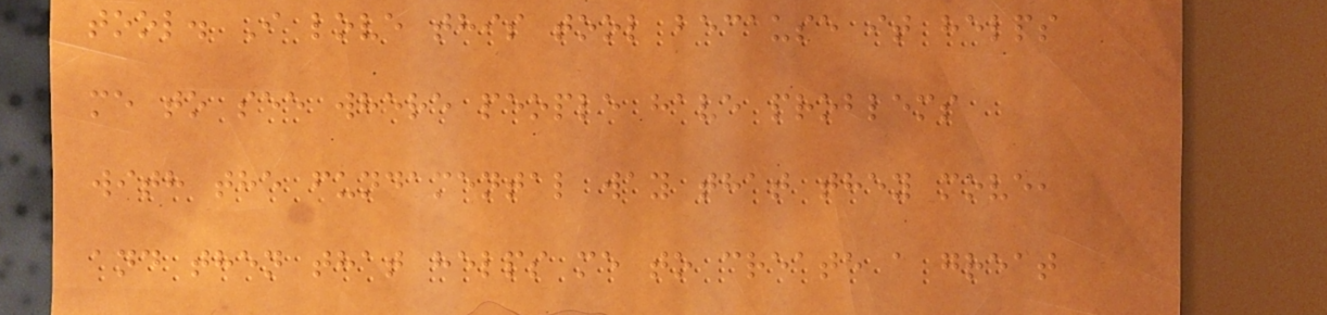tool. I love this tool because it helps
me to see where people have problems
with the fundamental way that they move,
and then that helps me to create a great
